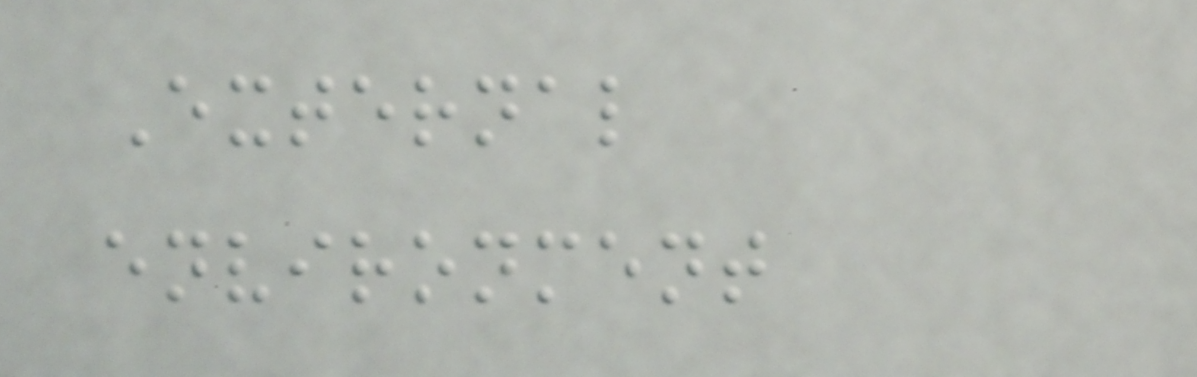External
environment
